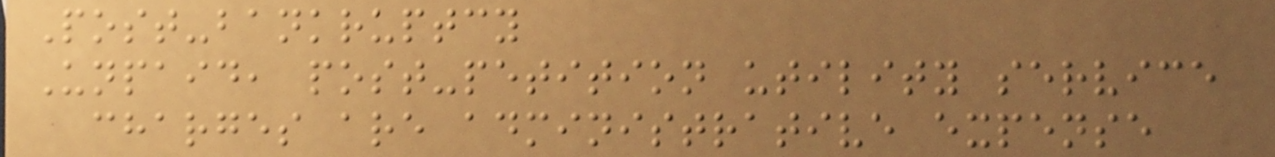Post-bankruptcy
Unpaid, post-petition utility service
charges are administrative expense
